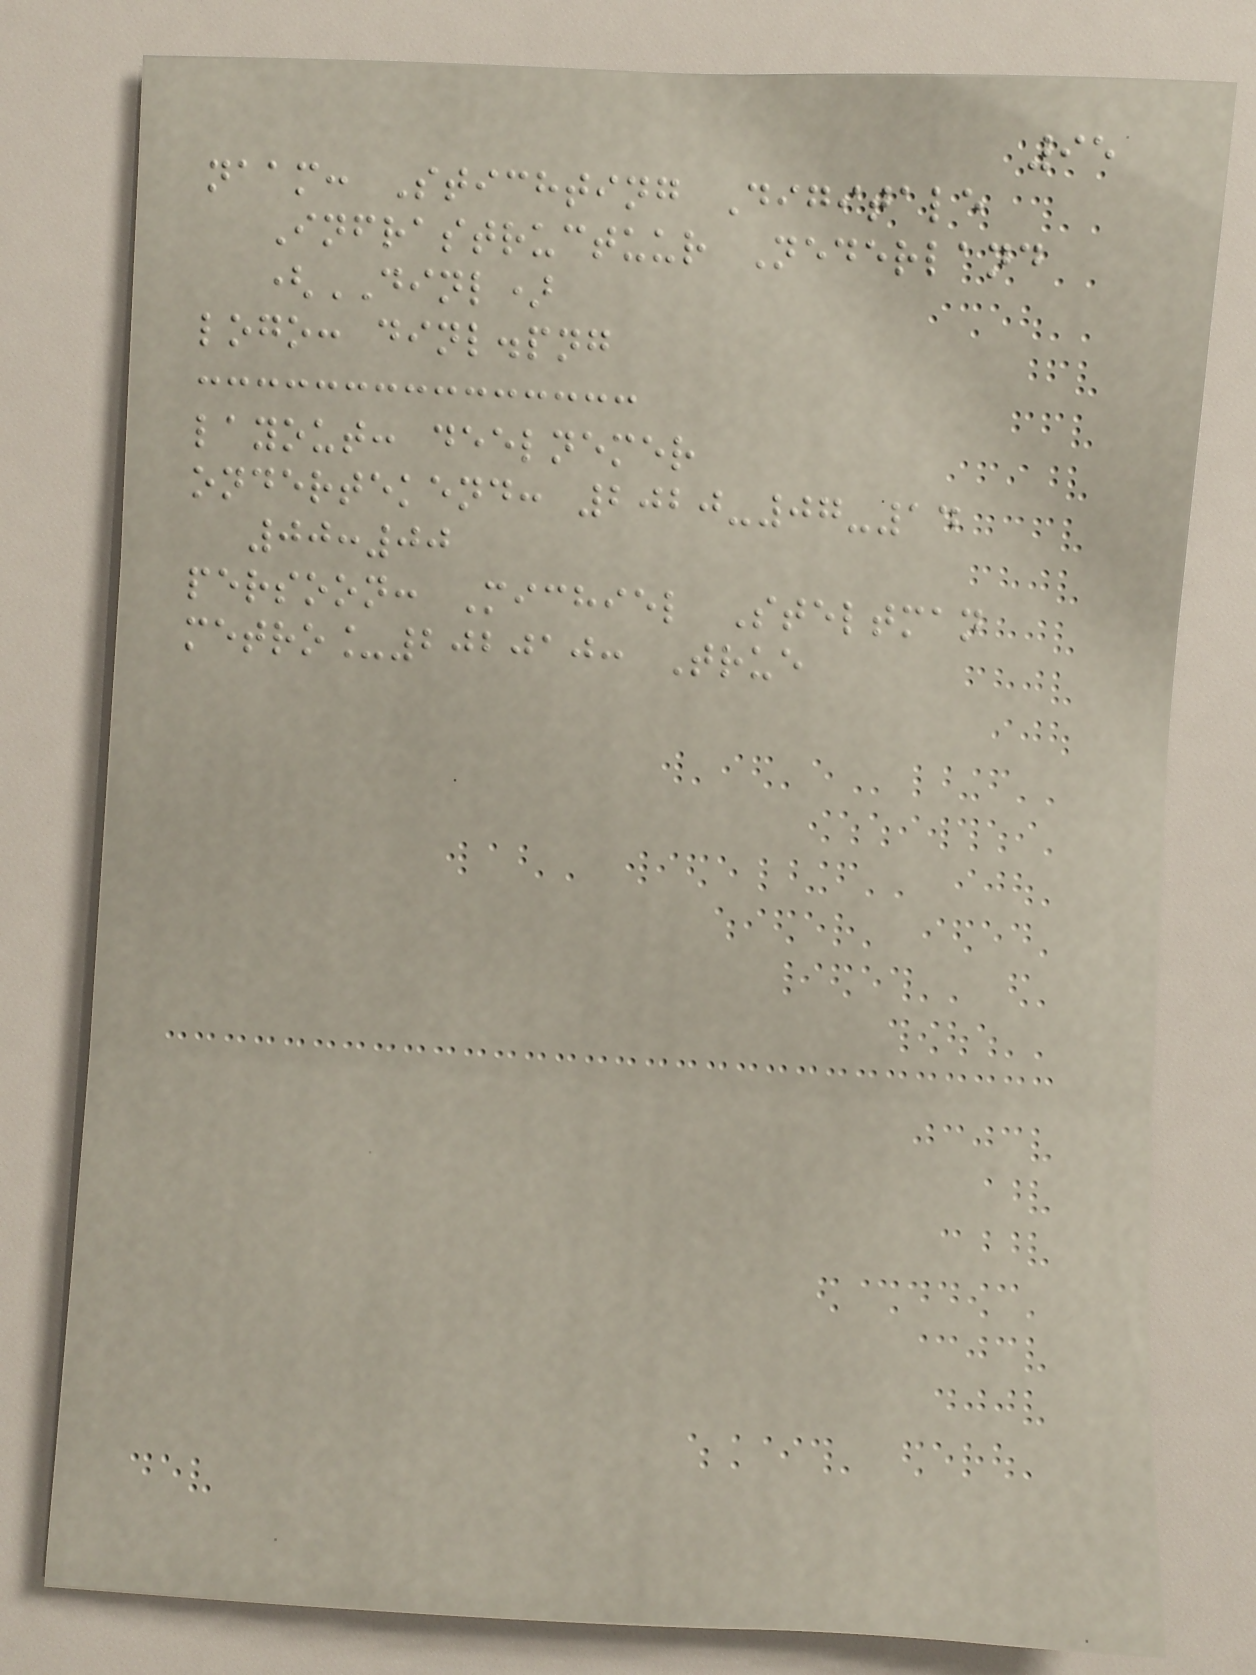95
naam: Stichting Digitale
Infrastructuur Nederland
(DINL)
logo: dinl.png
layout: deelnemer
ondertekend: 2020-07-14
00:00
persoon: Michiel Steltman
metro_202010: True
